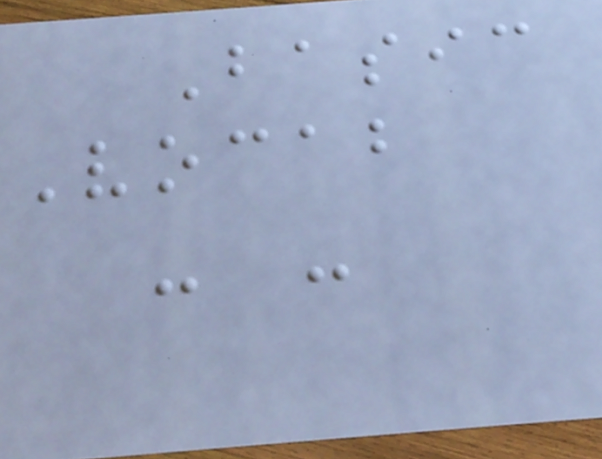Basic
Vocab
- -
